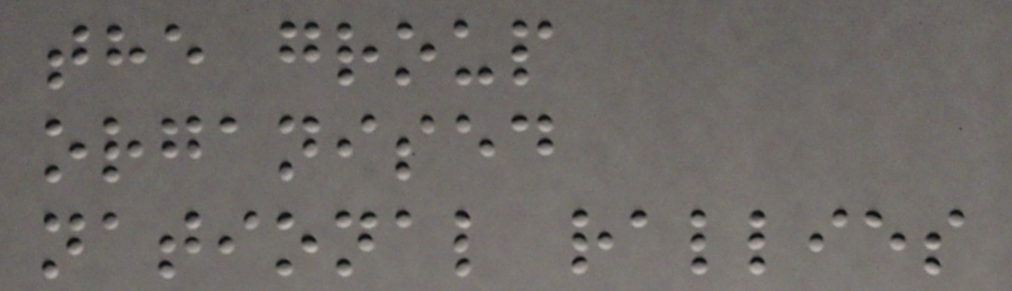the group
organised
national rallies
